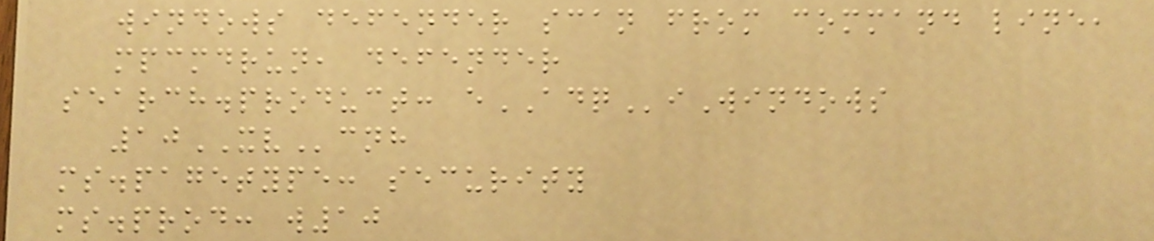windows defender scan from command line,
mpcmdrun, defender
search.product: eADQiWindows
10XVcnh
ms.pagetype: security
ms.prod: w10
